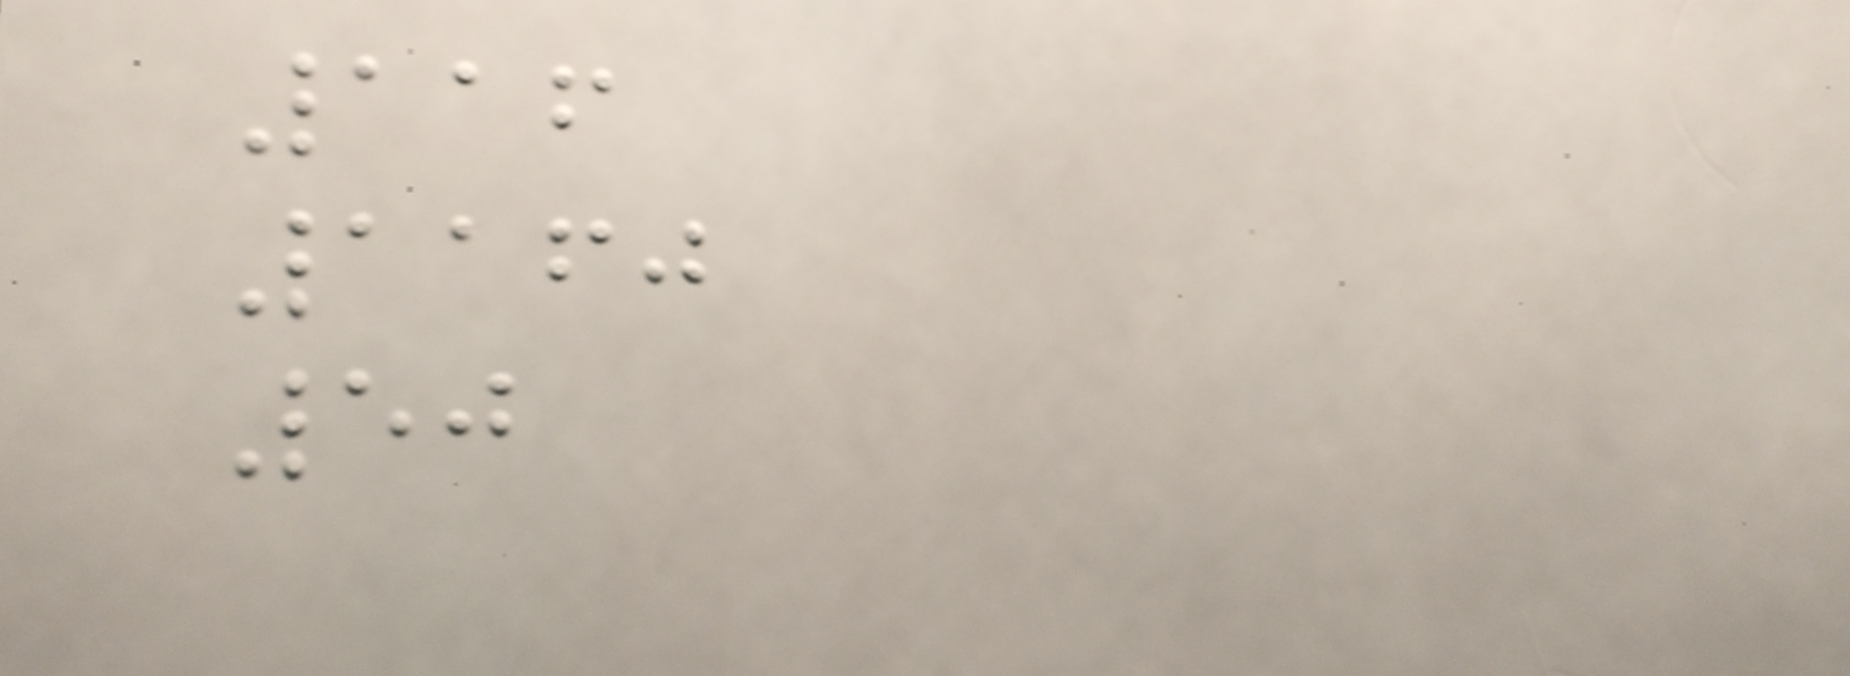116
1160
50
